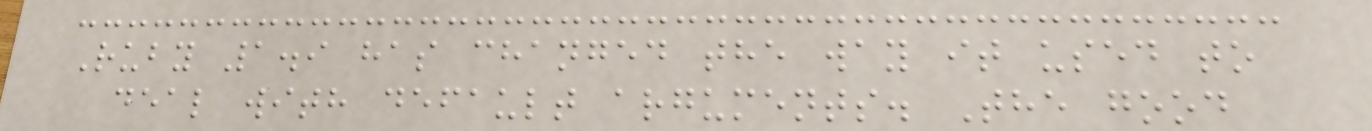Ruby 1.9 has changed the way it used to
deal with default arguments. The good
